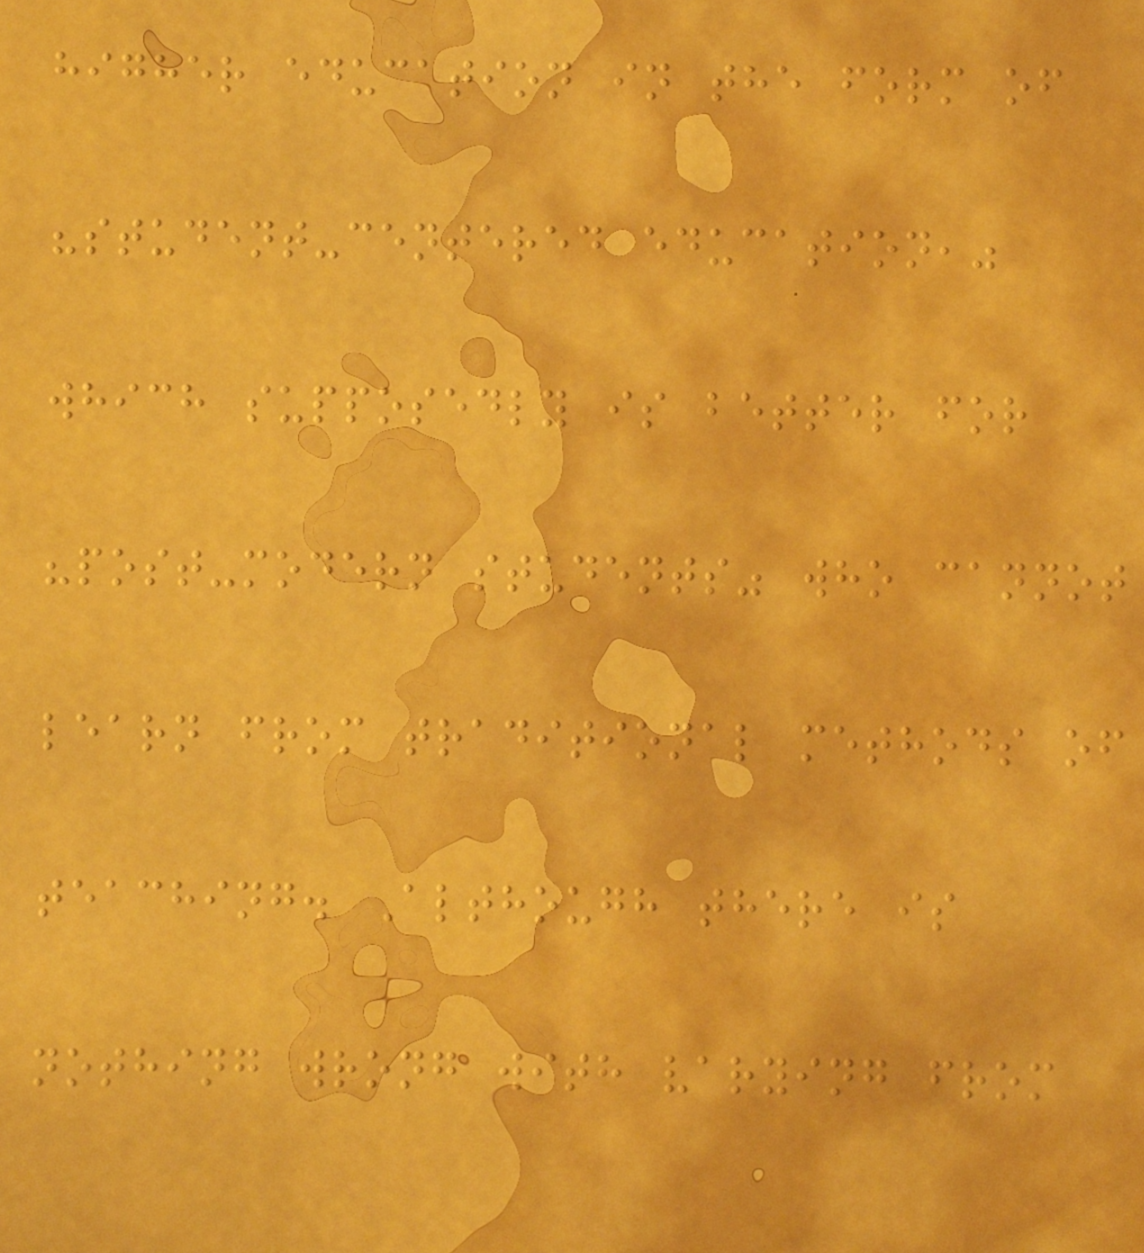higher education in the form of
"student-centered education,"
which supposedly is better for
"post-modern students" who cannot
learn from traditional methods of
teaching. Although there is
nothing wrong with varying from
